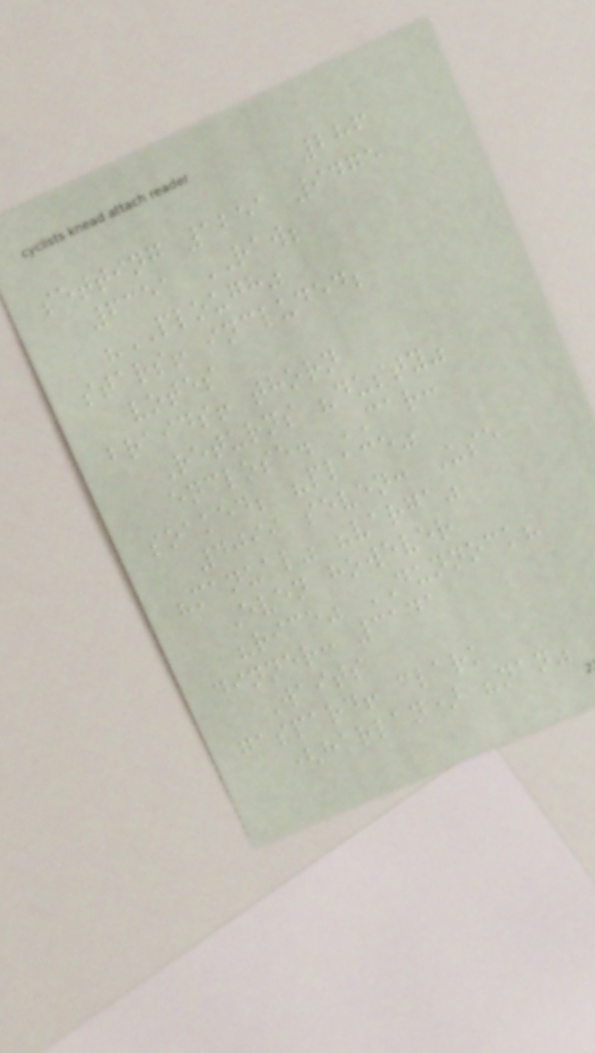286
setting 1251 9475
6351 RAW;
"PLOUGH"
stars! included;
votes
braids! thorn
Returns "dusty"
enclose. CAR:
soaked; "place"
4099 seven: Use
"manual" "varga"
Even however
"rice" DUNNOCK?
dinner: 3141
Waits
gaspard! clark
(harlan) "nan"
